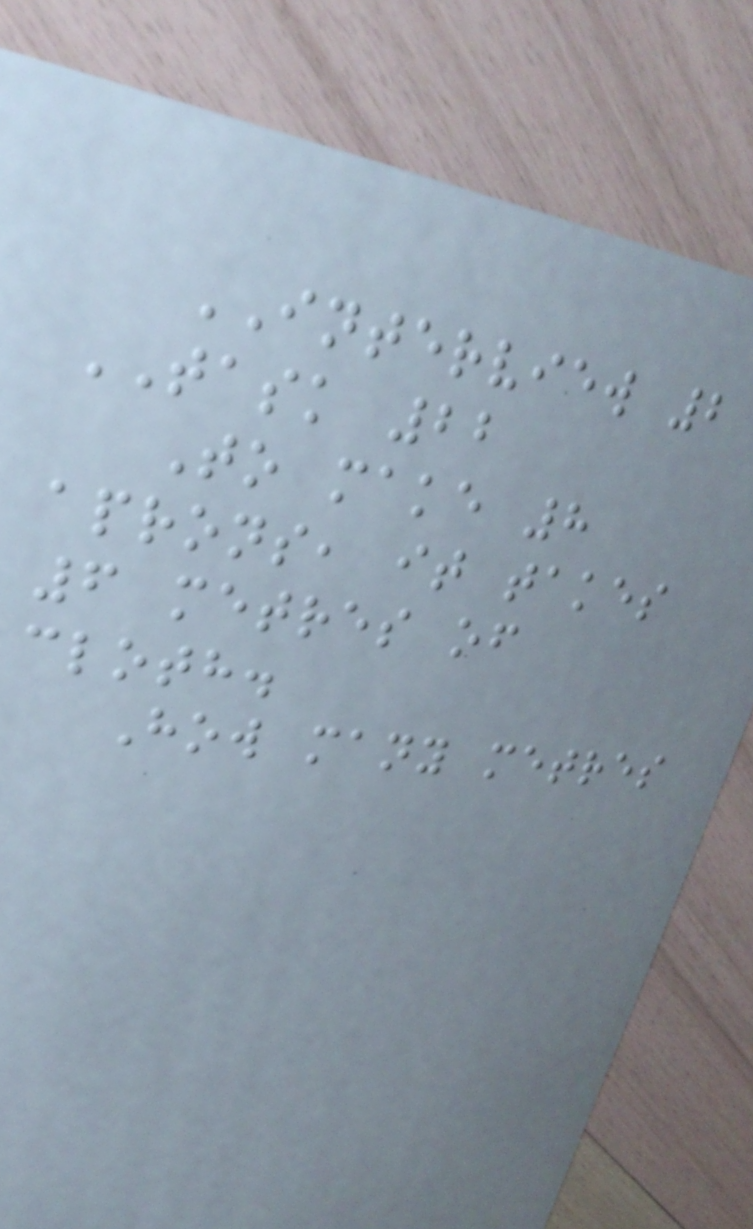INTERVIEW 2
TASK 22
To make 8
aprons, it takes
6 metres of
cloth.
How many metres
